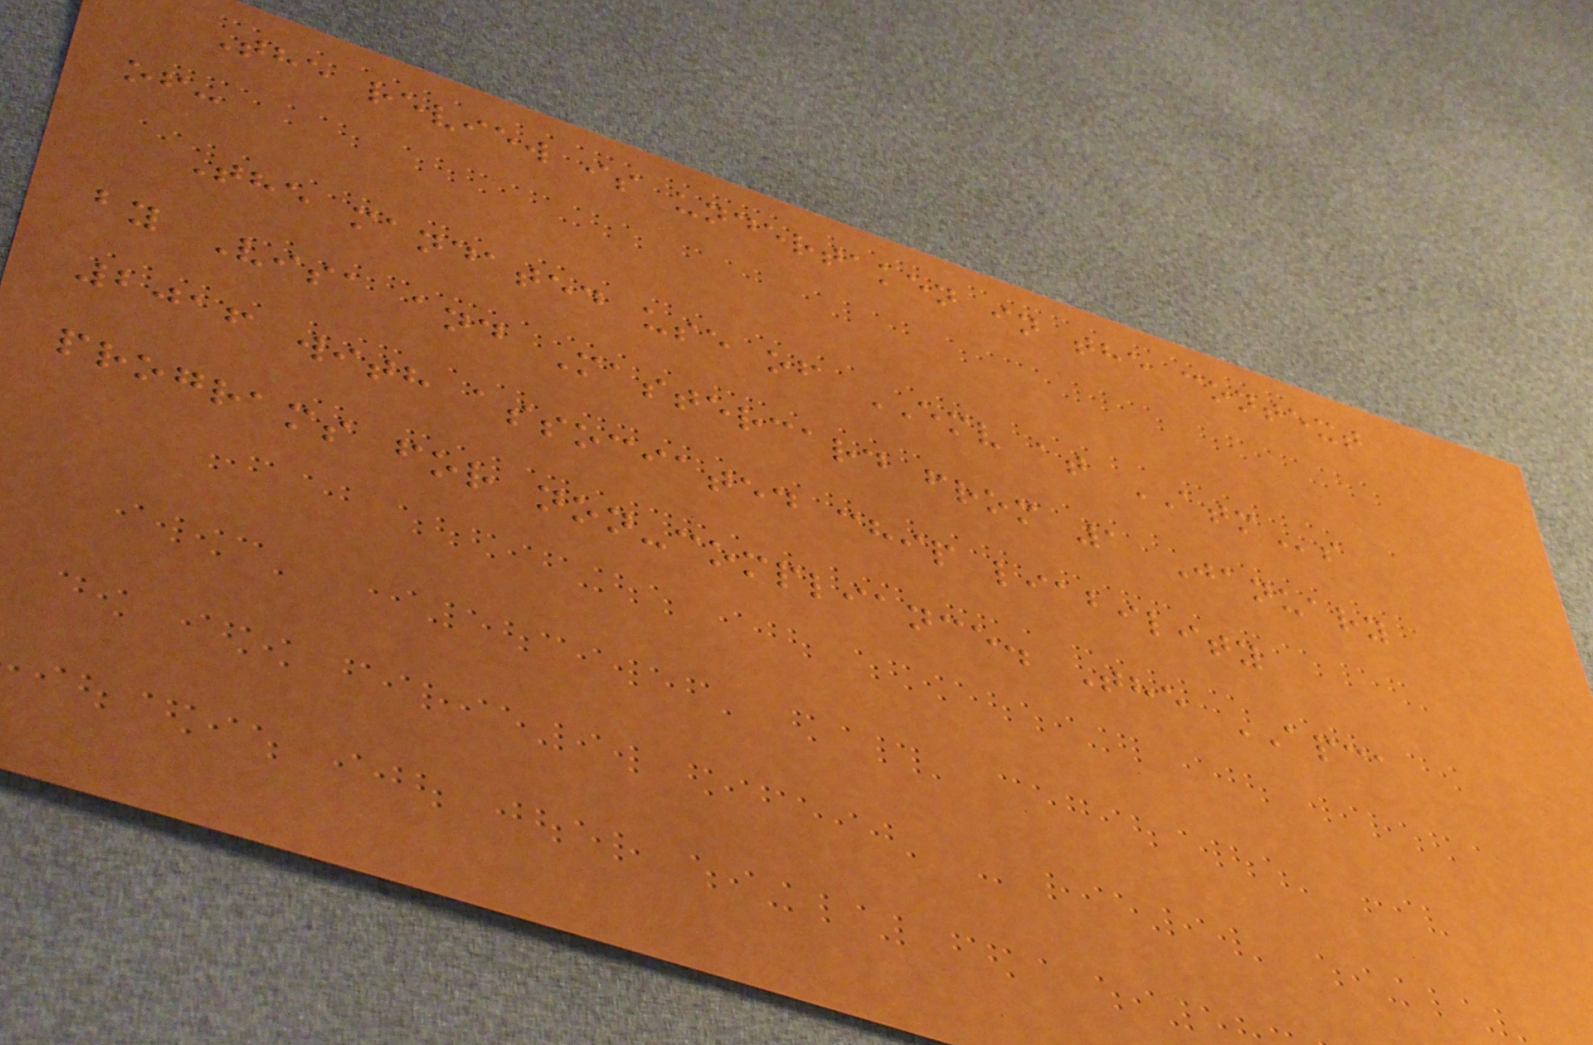The review is undertaken in the context
of:
The mandated use of EMV at ATMs
by Visa and Mastercard from 1 January
2016 with associated chip liability
programs for non-compliance. The APCA
